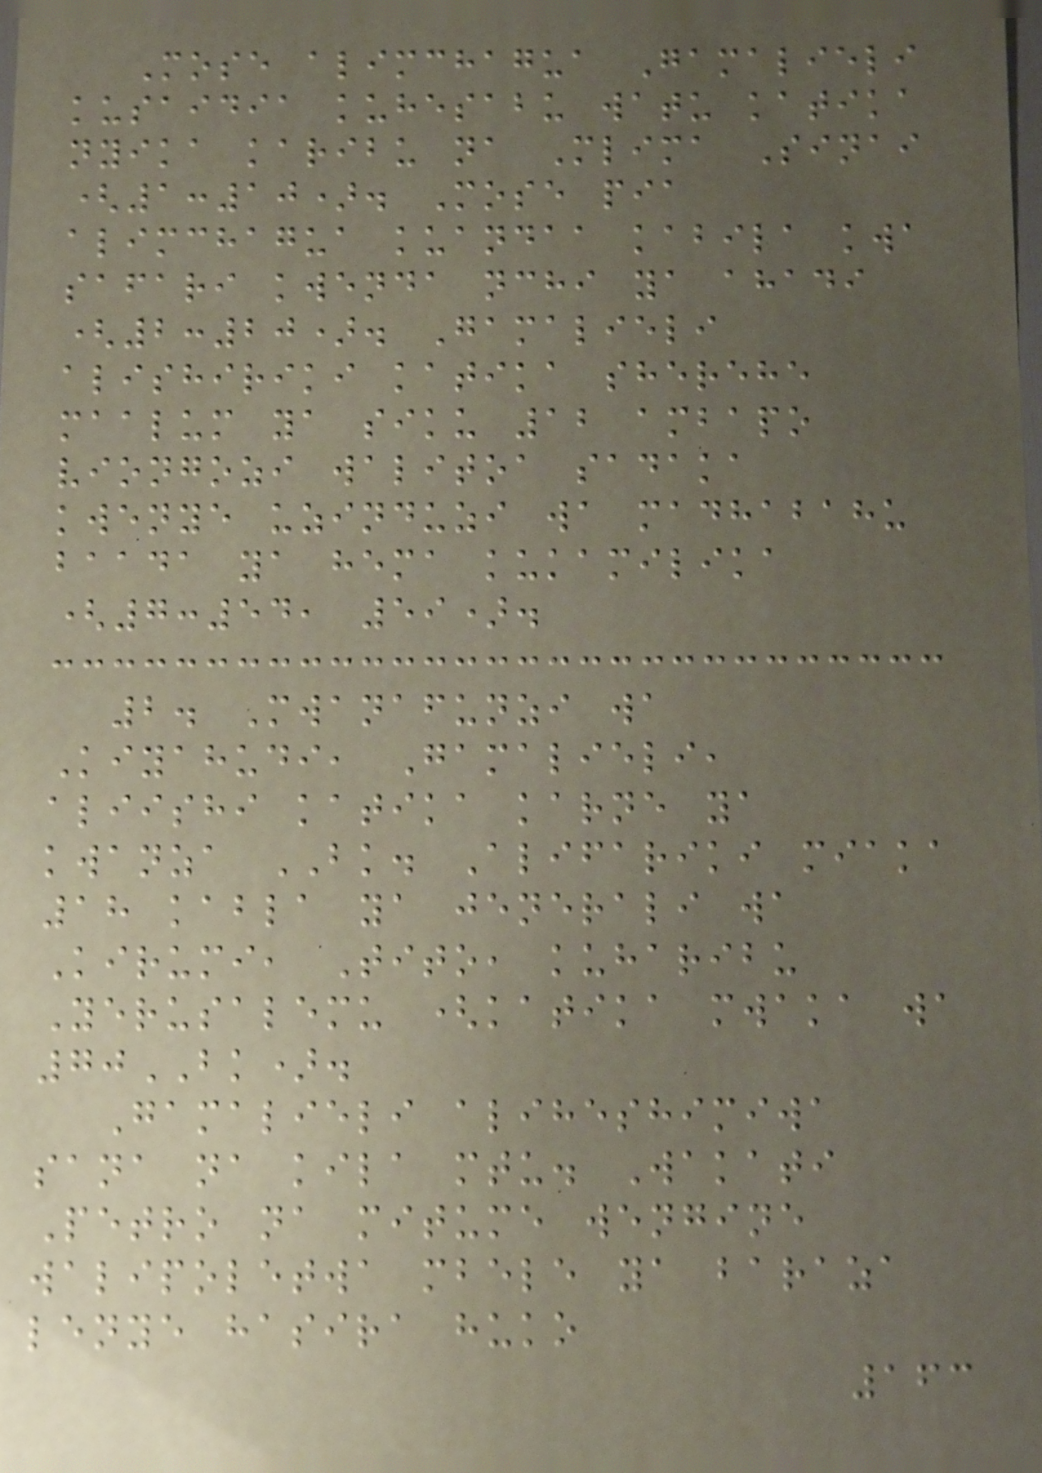Mose alimchagua Gamalieli
kusaidia kuhesabu watu katika
nyika karibu na Mlima Sinai
(1:10). Mose pia
alimchagua kuandaa kabila kwa
safari kwenda nchi ya ahadi
(2:20). Gamalieli
alishiriki katika sherehe
maalum ya siku 12 ambapo
viongozi walitoa sadaka
kwenye uzinduzi wa madhabahu
baada ya hema kukamilika
(7:54, 59).
2. Mwanafunzi wa
Kiyahudi, Gamalieli,
aliishi katika karne ya
kwanza BK. Alifariki miaka
18 kabla ya jenerali wa
Kirumi, Tito, kuharibu
Yerusalemu (katika mwaka wa
70BK).
Gamalieli aliheshimiwa
sana na kila mtu. Wakati
Petro na mitume wengine
walipoletwa mbele ya baraza
lenye hasira huko
163
